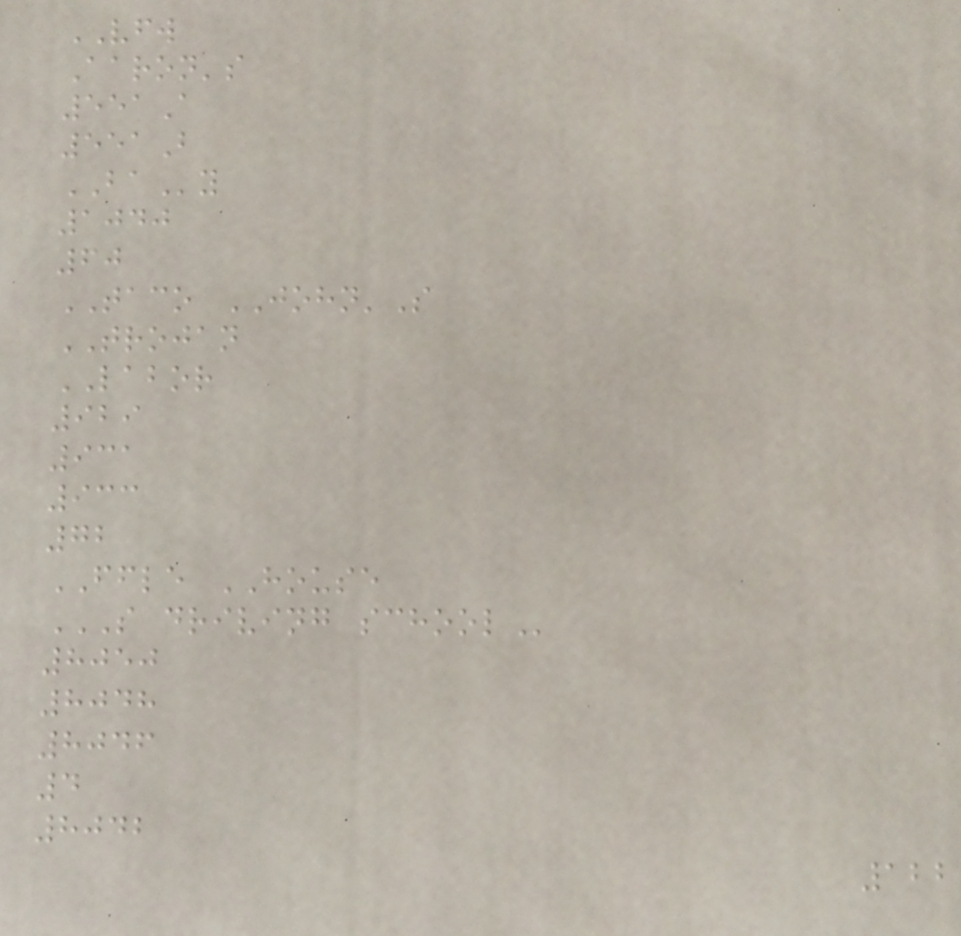VFW
Aaron's
551A
551B
BAy
1040
60
TACO JOHN'S
TROJAN
LABOR
929
931
933
72
FFLE HOUSE
S DRIVING SCHOOL
8050
8048
8046
4
8042
122
